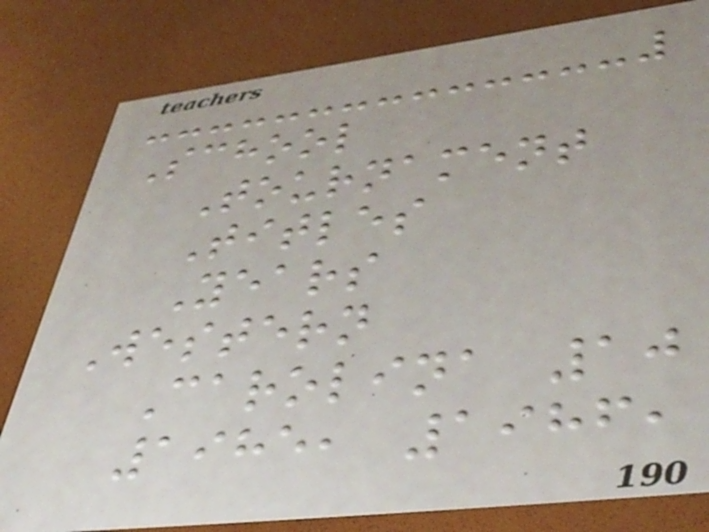School
Tournament
Titles
Years
Western
Carolina 10
1985, 1986,
